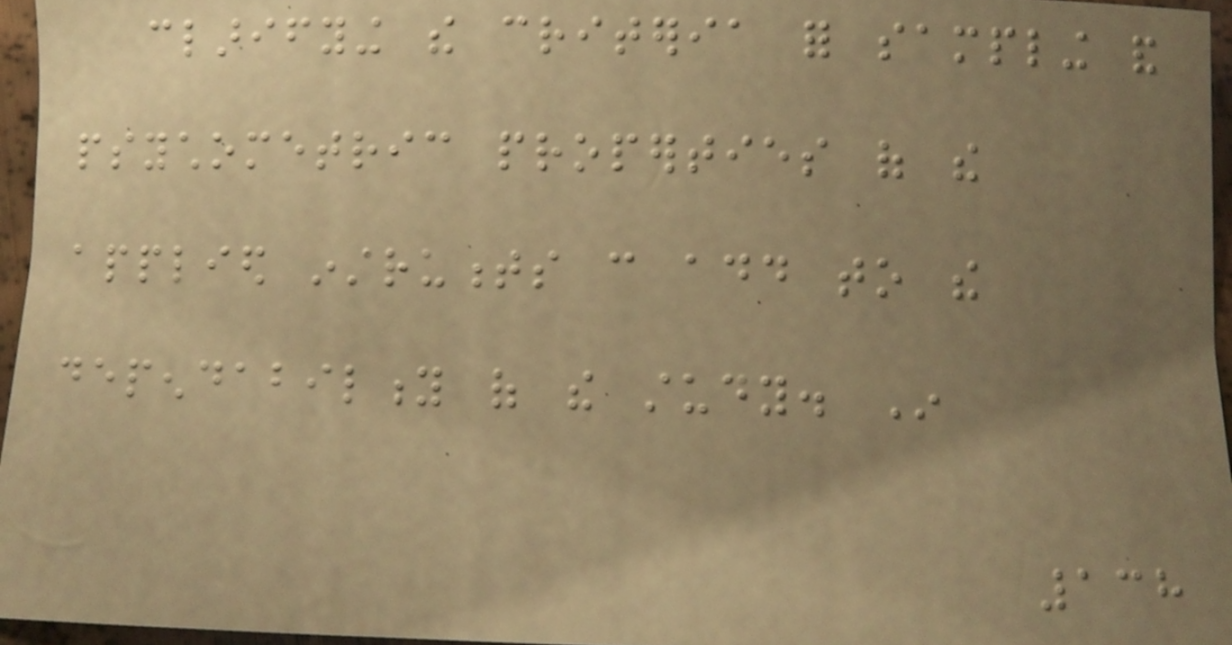clarifying the criteria for sampling and
psychometric properties of the
applied instruments can add to the
dependability of the study. In
138
